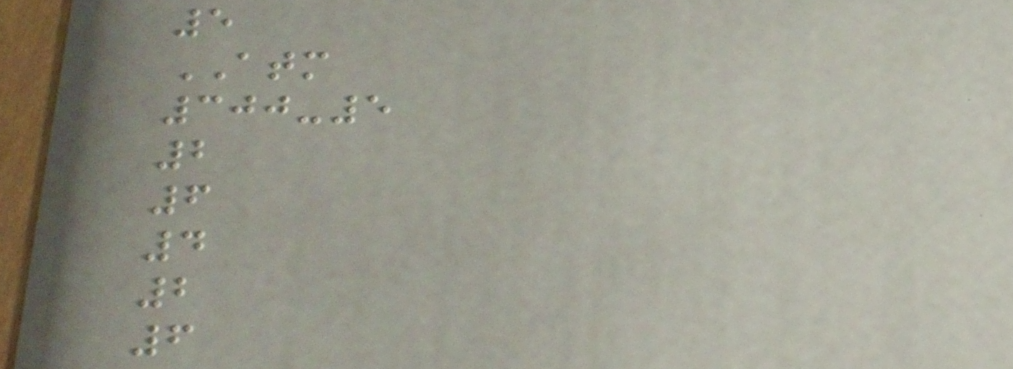5
ATM
300-5
2
6
4
2
6
